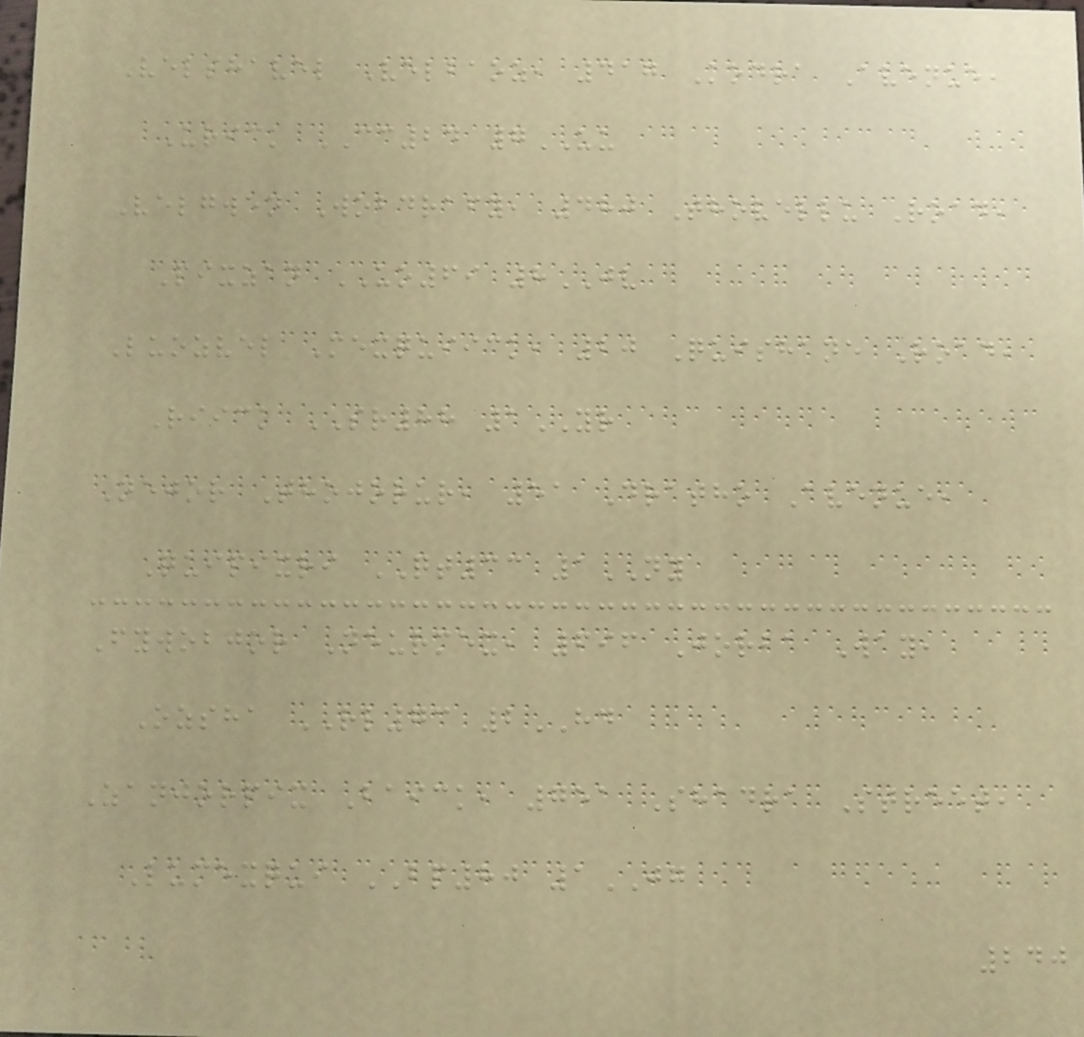Velshavel Velbaoz, 417 Kodra Avenue,
Urick CC24 7UU
Velgwen Wobdrafy, 480 Thovellu Road,
Pixzan UO69 8JV
Luozvel Mexquiick, 20 Quishane Road,
Riick SR88 1YR
Nejor Thojorur, 51 Dratho Avenue,
Quipixri QT33 1NY
Fywobjor Neurmex, 696 Jorba Way,
Ozsha RL73 2HD
Zanjorpix Baick, 751 Shadra Street,
Lumexqui BP80 1JG
240
